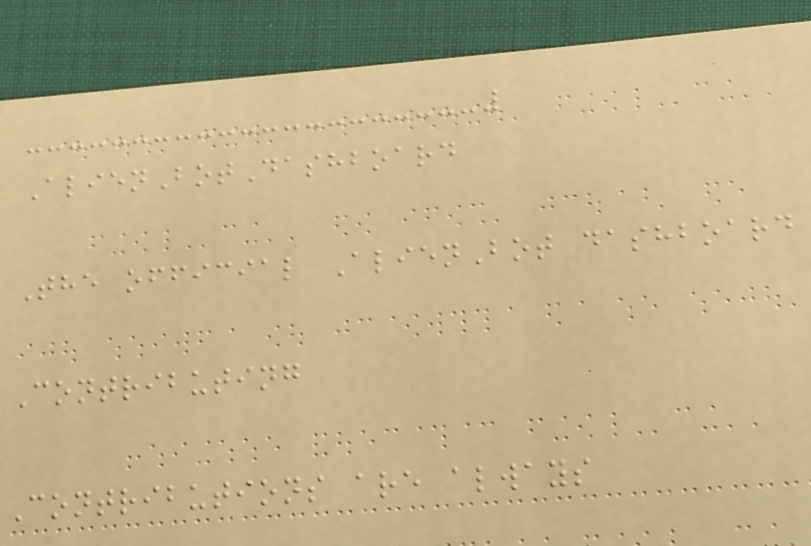AlienBotDashboard
The official AlienBot dashboard
Contributing
Contributions are always
